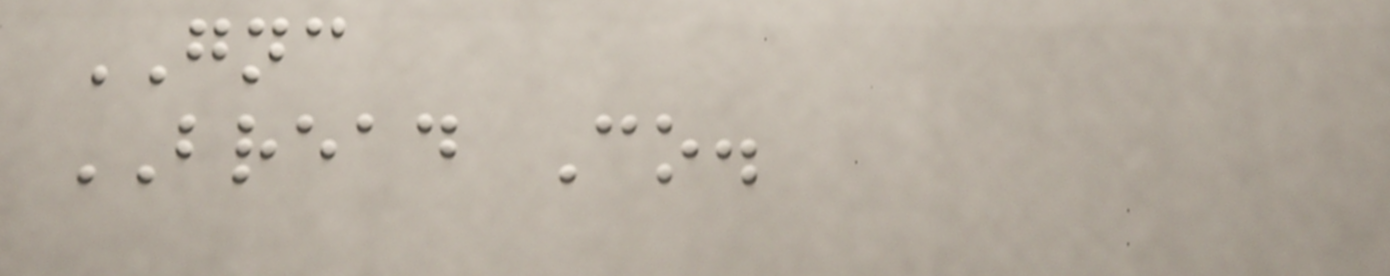GNC
BREAD Co.
